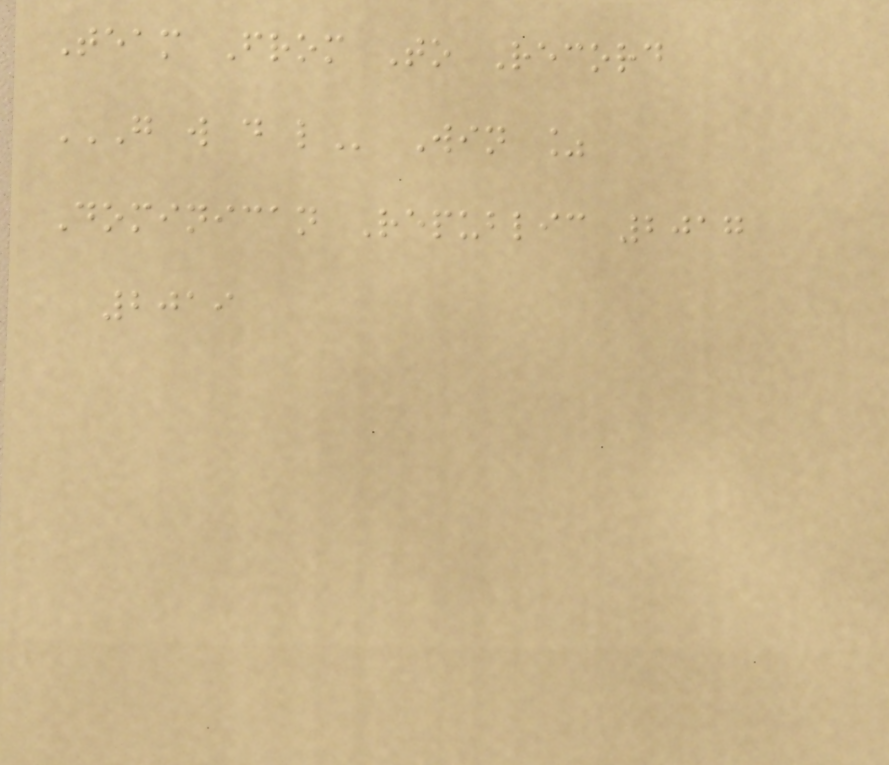Team From To Record
G W D L Win %
Dominican Republic 2017
2019
